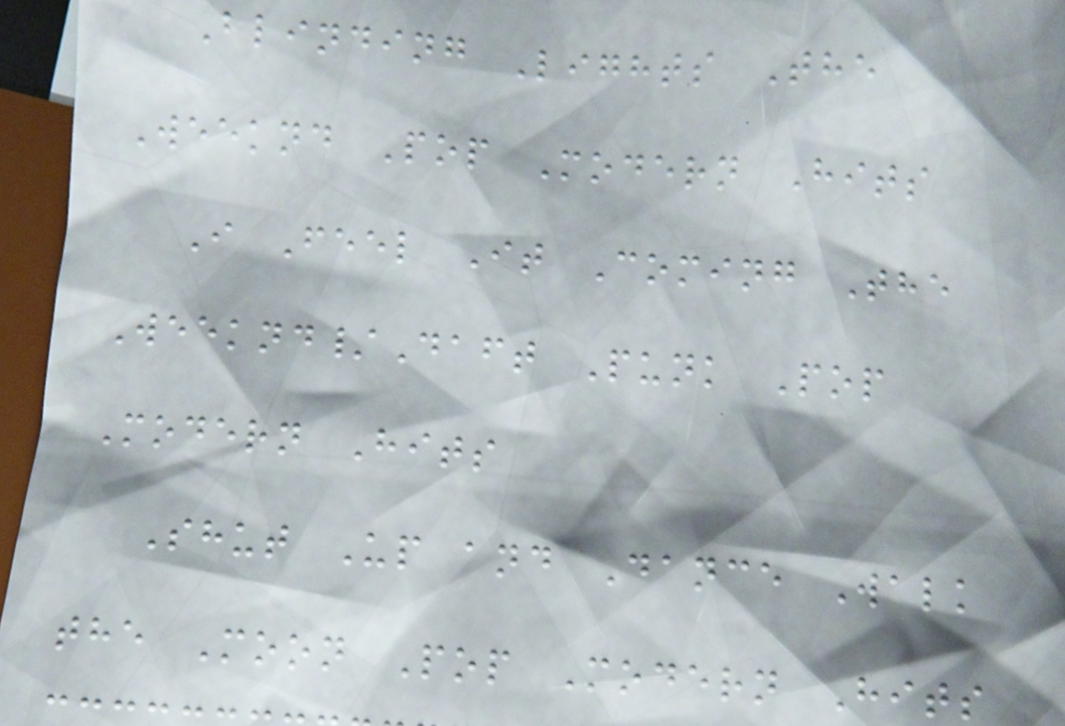Blinding Lights The
Weeknd Pop Modern Hits
I Feel It Coming The
Weeknd/Daft Punk Pop
Modern Hits
Shut Up and Dance Walk
the Moon Pop Modern Hits
